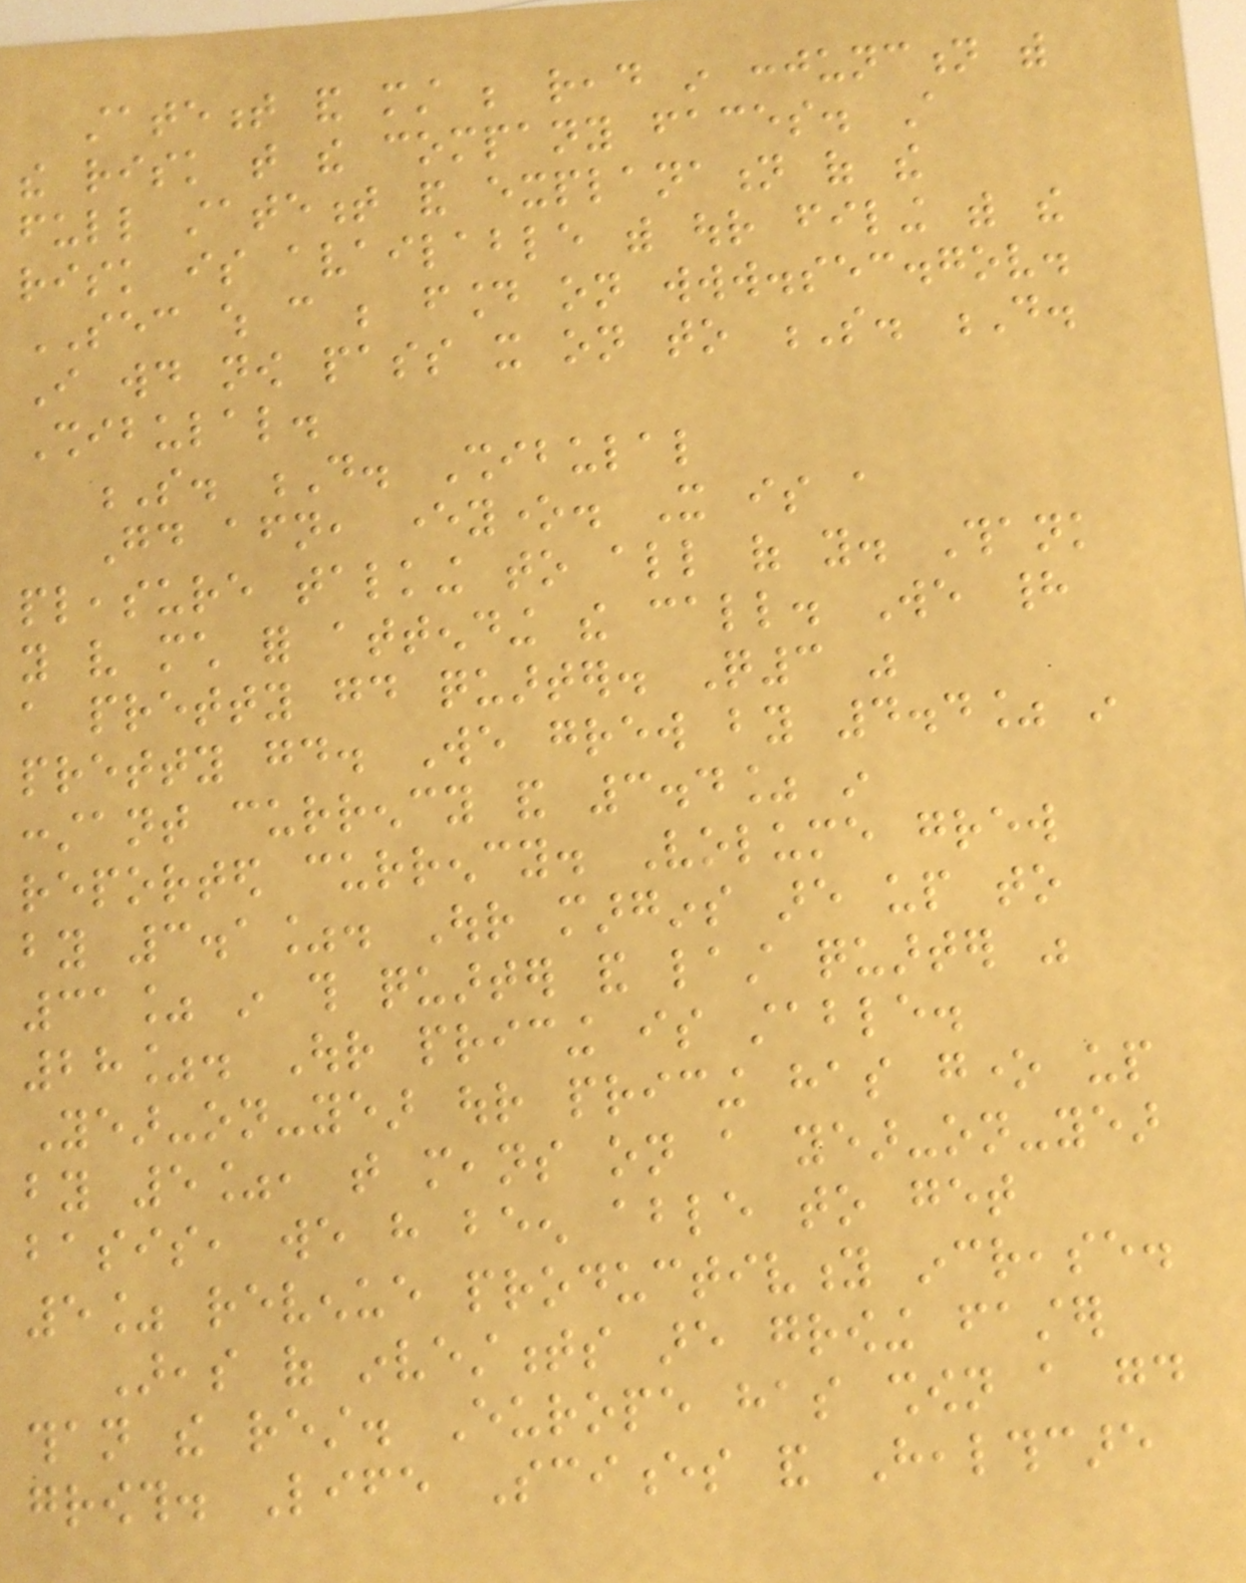statement and must be read in conjunction with
the risk that the company faces. A
full statement and explanation of the
risk is available with our filing with the
SEC which can be found on www.sec.gov.
I would now pass it on to S. D.
Shibulal.
S. D. Shibulal
Good afternoon, everyone. It is a
pleasure talking to all of you. Thank
you very much for attending the call. We had
a pretty good quarter. Q3 was
pretty good. We grew by 4.4% in
constant currency and 3.4% in
reported currency. Volume grew
by 3.1%. Our margins are up to
31% in this quarter and last quarter was
28%. Our pricing is stable.
Year-on-year our pricing has gone up
by 5%, that means on a year-on-year
basis, we have been able to get
5% revenue productivity increase.
Areas of investments are growing faster
than the rest. Europe has shown a good
growth. Life Sciences and Healthcare
